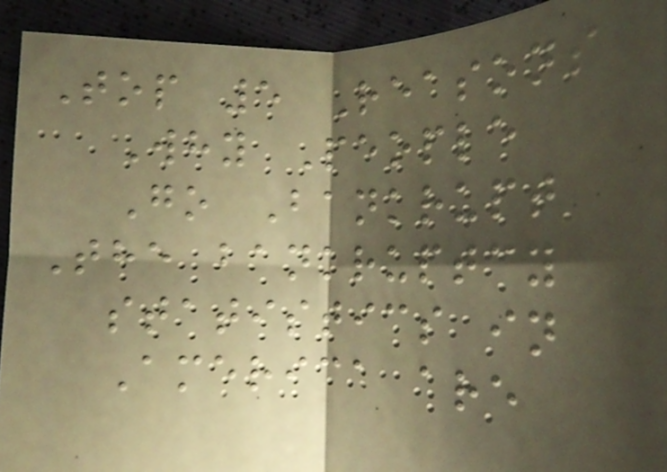Top 5 Reasons
Why People
Go Bankrupt
The bankruptcy
statistics in
America are
